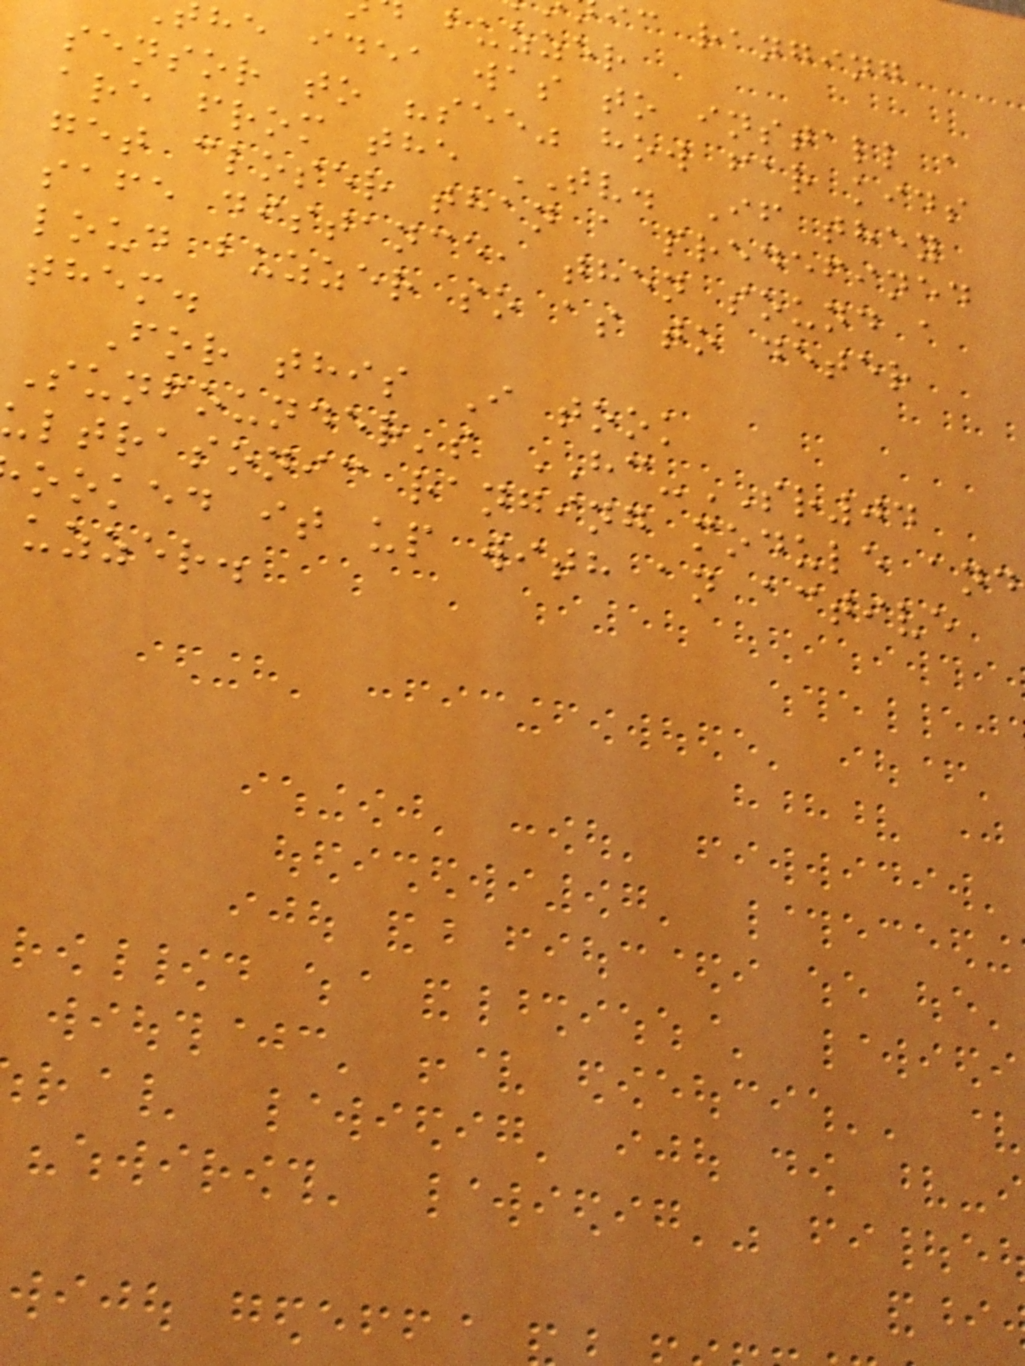ic ranging
buzzer
he idea was to install a
sensor to "see" how far kids
are from the TV. If they
get closer than a predefined
safe distance, then sound a
loud buzzer so as to deter
them.
For this I took
Sunfounder's HC-SR04
ltrasonic ranging module and
ooked it up with an active
uzzer.
